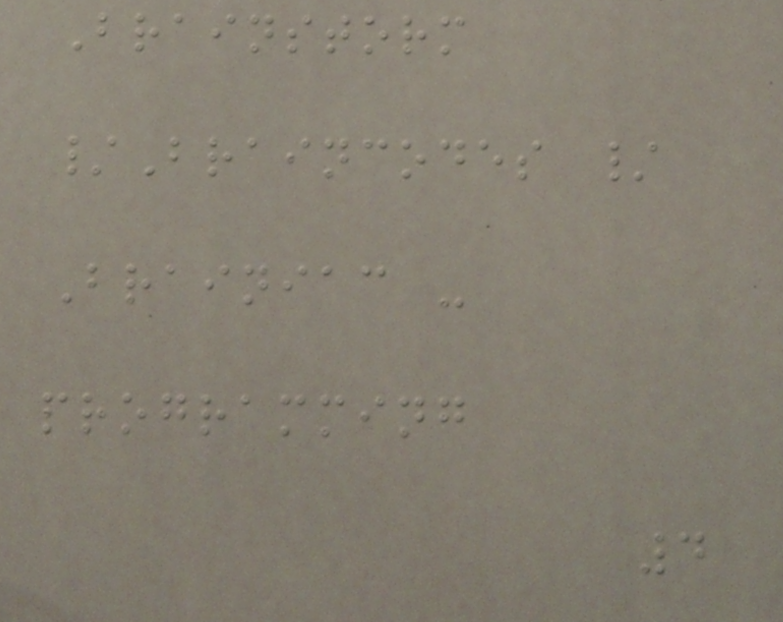Brainstorm
/Braincodes /
Brainiac -
programming
4
